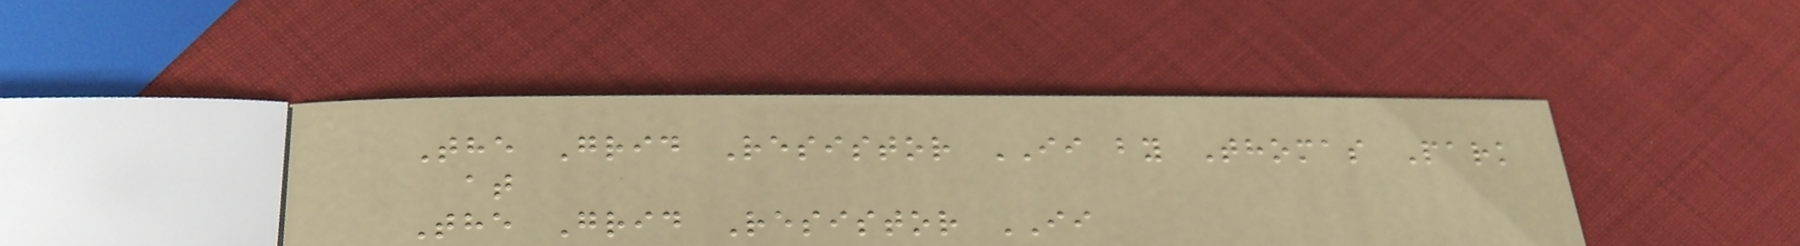The Grid Resistor II by Thomas Park
at
The Grid Resistor II
